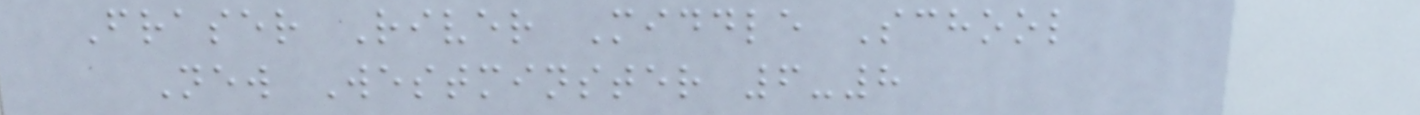Fraser River Middle School
New Westminster 6-8
